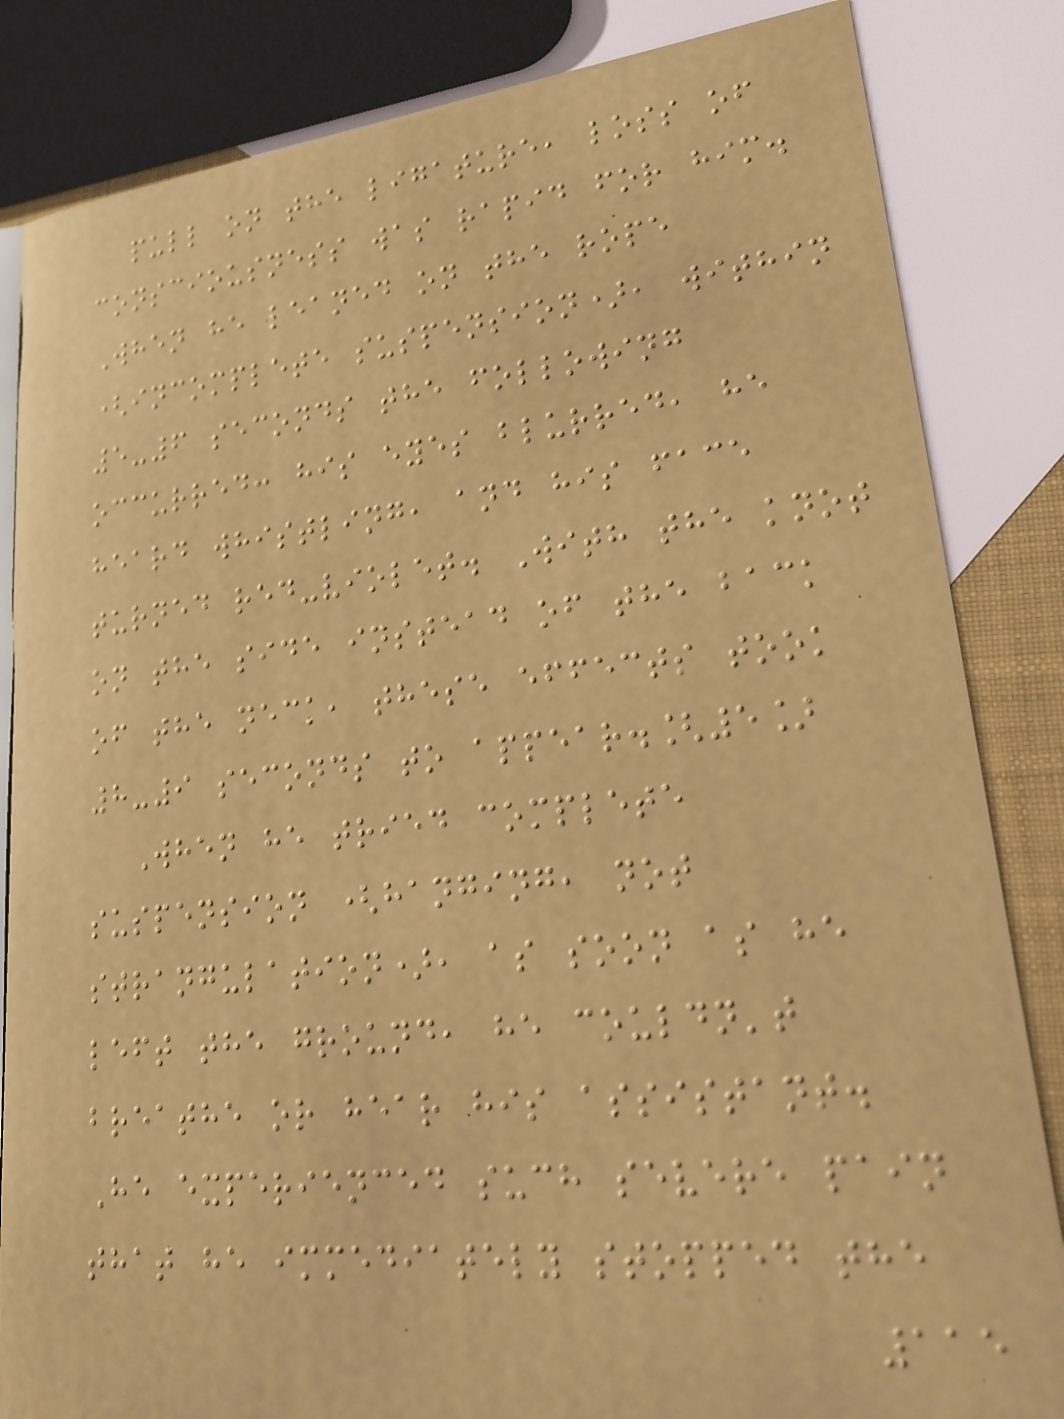pull on the ligature, loss of
consciousness was rapid for him.
When he leaned on the rope
(incomplete suspension), within
5-6 seconds the following
occurred: his eyes blurred, he
heard whistling, and his face
turned red-violet. With the knot
on the side instead of the back
of the neck, these effects took
8-9 seconds to appear.[5]
When he tried complete
suspension (hanging, not
strangulation), as soon as he
left the ground, he couldn't
breathe or hear his assistant.
He experienced such severe pain
that he immediately stopped the
115
